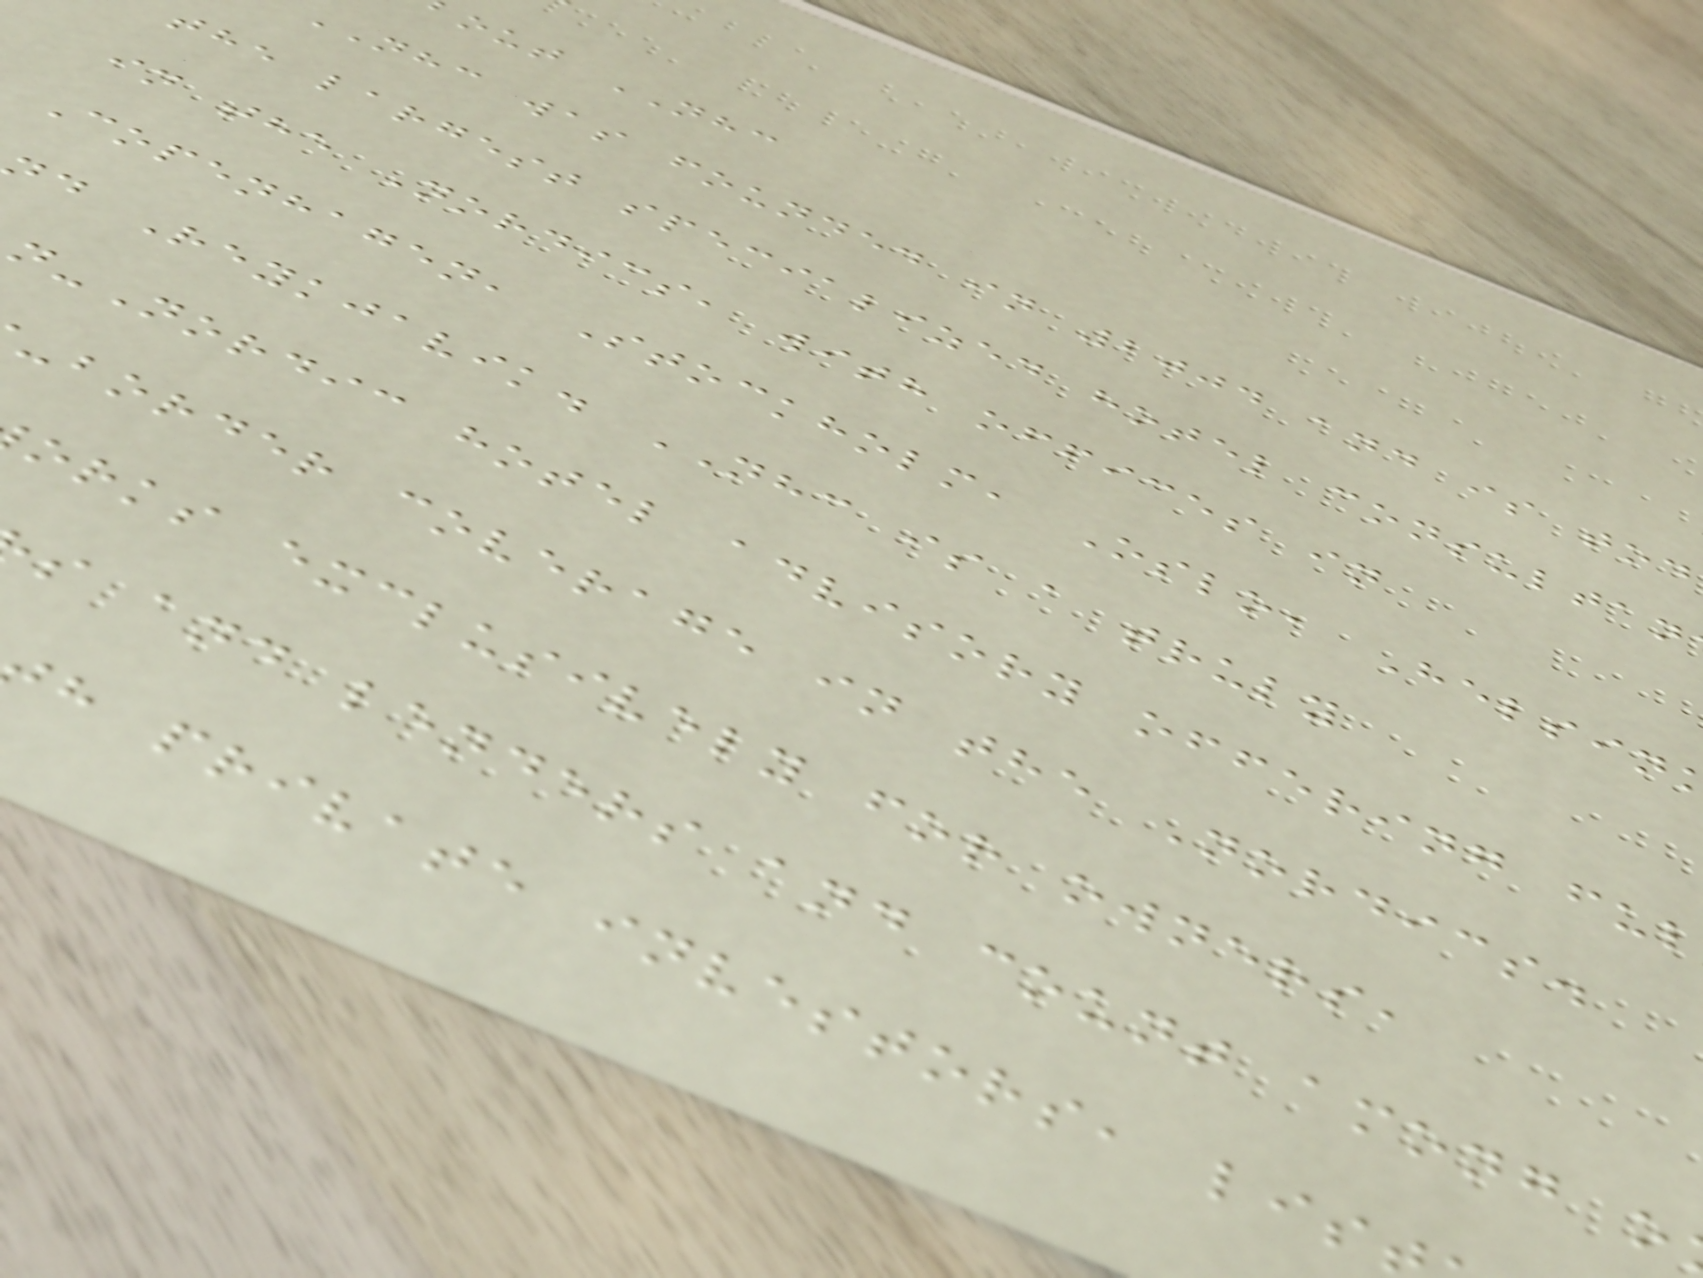out NHC
NHC was founded in 2004 and is tod
the largest specialized hotel consultan
in the Nordics, with offices in
Copenhagen, Stockholm, Oslo, Helsin
d Reykjavik. NHC is a truly
n-Nordic hotel advisory offering ful
-border coverage in the Nordics.
orks exclusively for owners,
s and lenders and count among o
h private investors, lis
